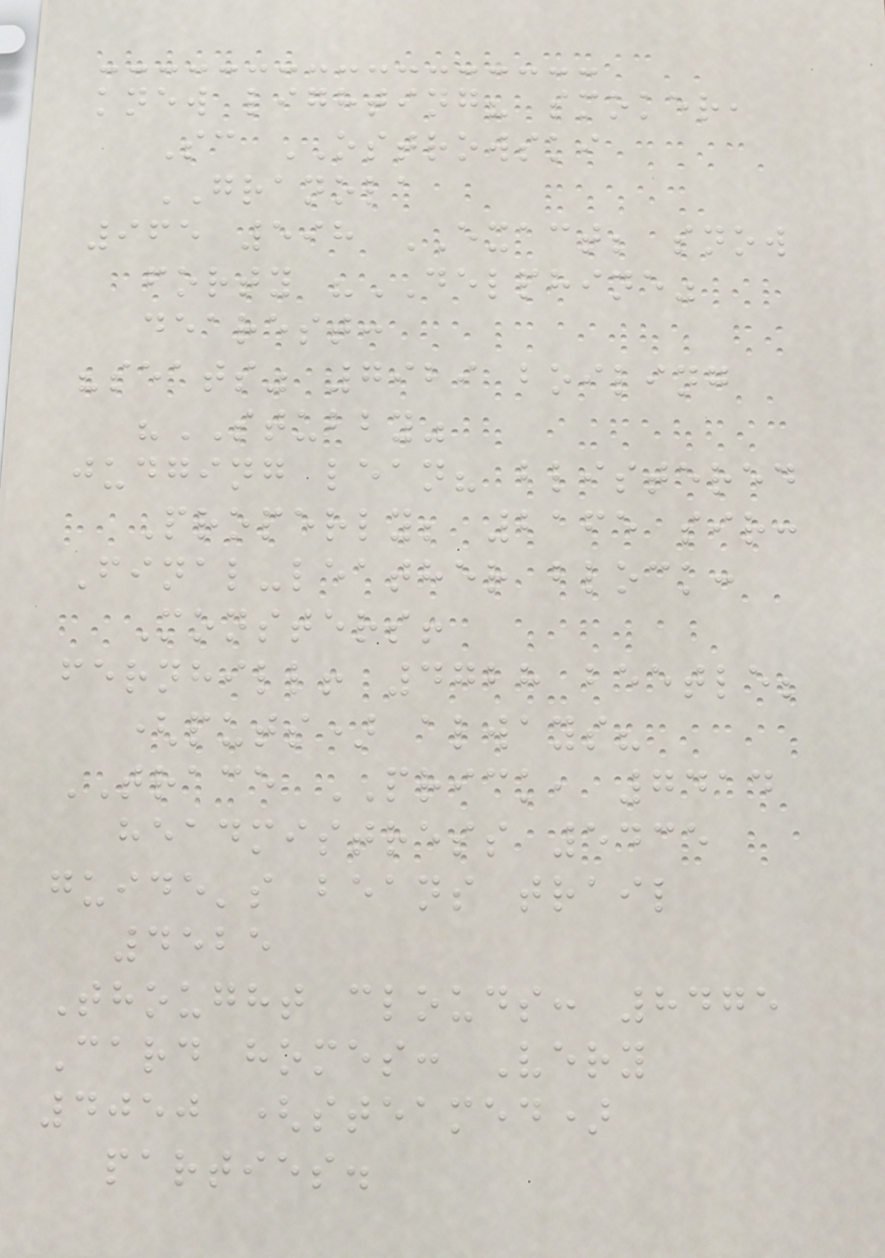knew lighting? smoker,
Sc OSTROWSKI
GRANOLA
965 598 EXACT; snow
forty "DELPHINE"
dearest:
"seats" 7929 boiling
"STUBBY"
judging lean? blistered
Properly; 2165 sir:
Final-leather block:
Monsters!
fernhill! 4728 beetle;
(puts) always?
TRACE PRICK, 7414
headmistress 5435
guide's beans trail
4525
Thought clouds: 8475
Card homes: Very
4050 (steamed)
parties.
